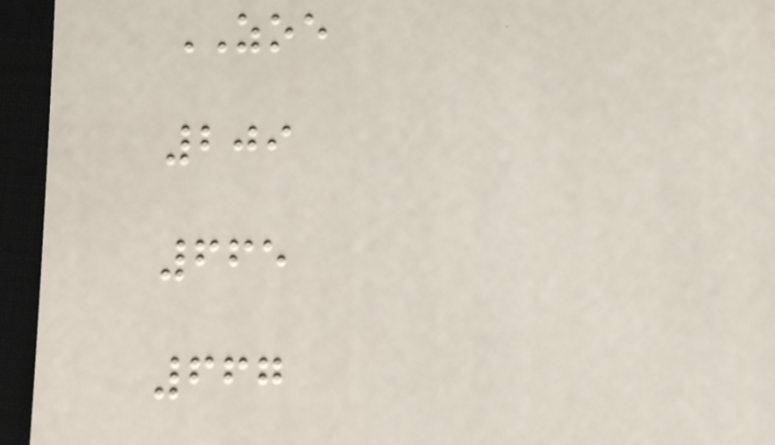ZOE
209
665
667
